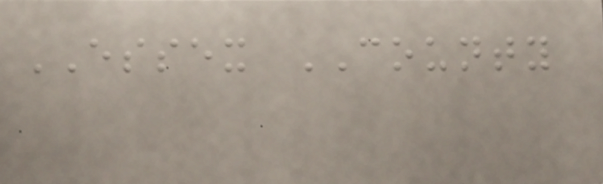ESSEX COUNTY
